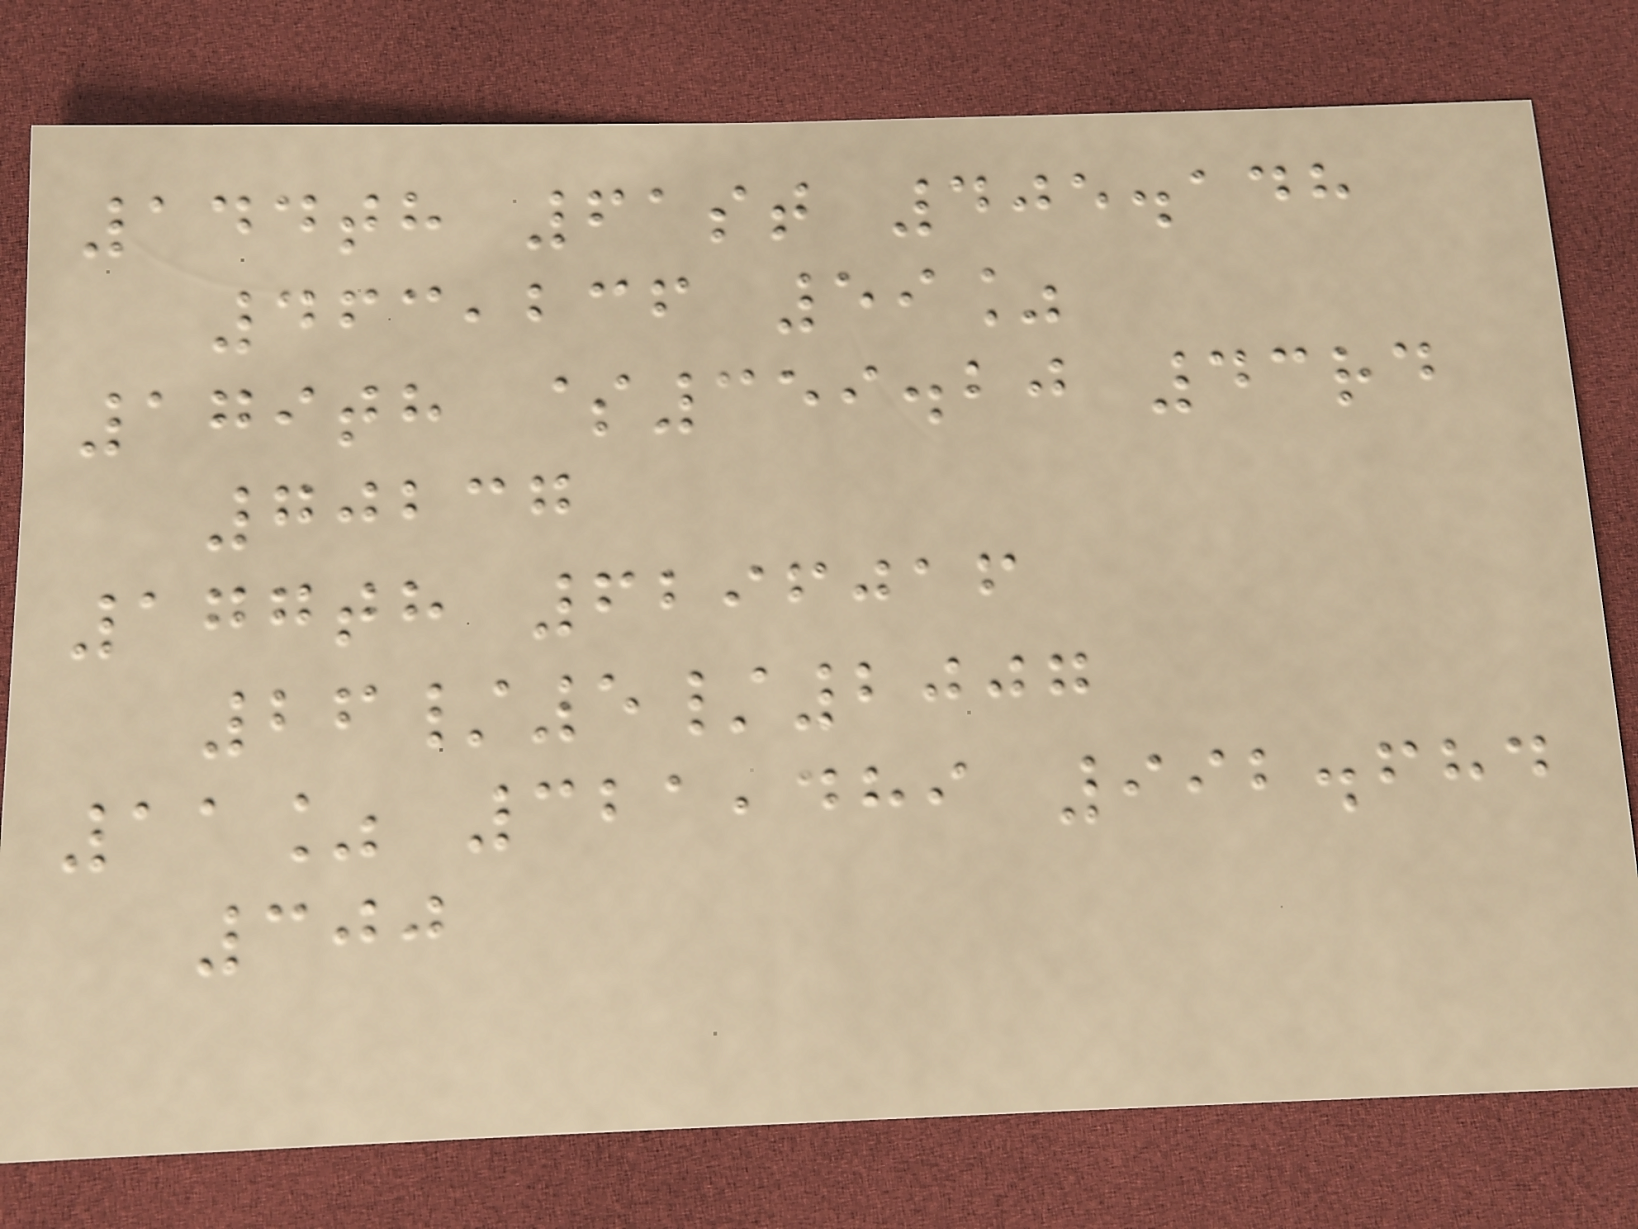144th 61st 405.148
463,236 59%
179th $359.20 43rd
70237
177th 6296016
26/5/2007
11% 321,489 992.684
300
